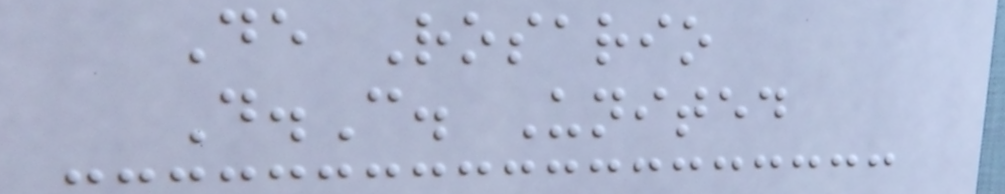De Rosario
D.C. United
